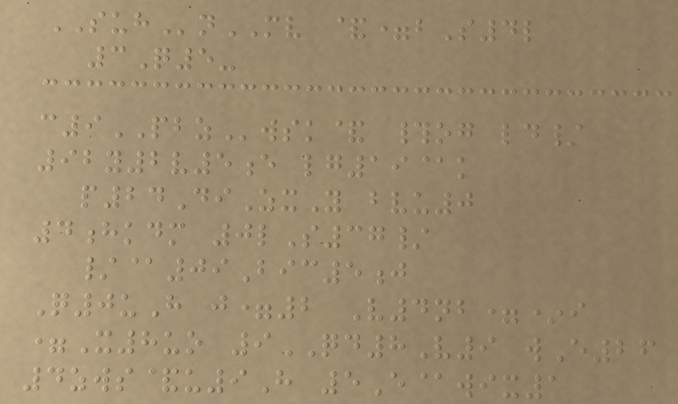SUHnMV &=bS4l
3Q5-
c9PBZwsk& #og ld/
92y2v5e lg19@k
p24DiZxY bvu0
4hkdm 0lS37/
/@09Bic5j
Q0uH j=2 V4nb=*i
=X8uo 9QD8V9 wE26
4zws&u9H 5E@wix1
